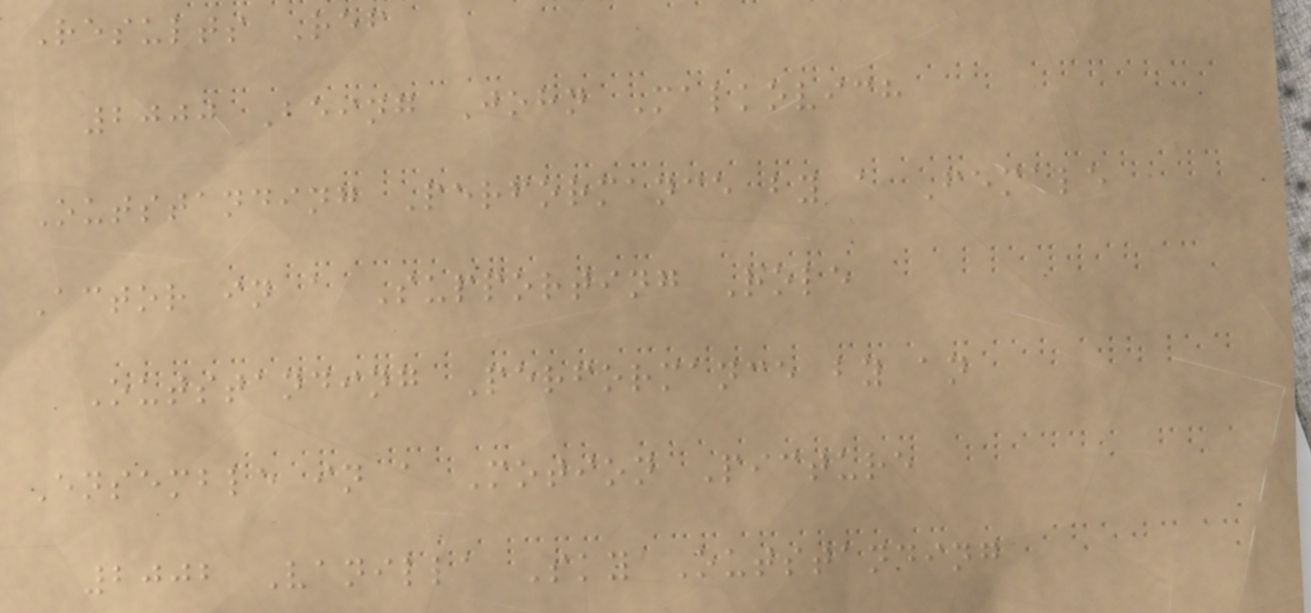Results Ref
2000 Being John Malkovich
Outstanding Performance by a Female
Actor in a Supporting Role
Outstanding Performance by an
Ensemble in a Motion Picture
2002 Vanilla Sky Outstanding
